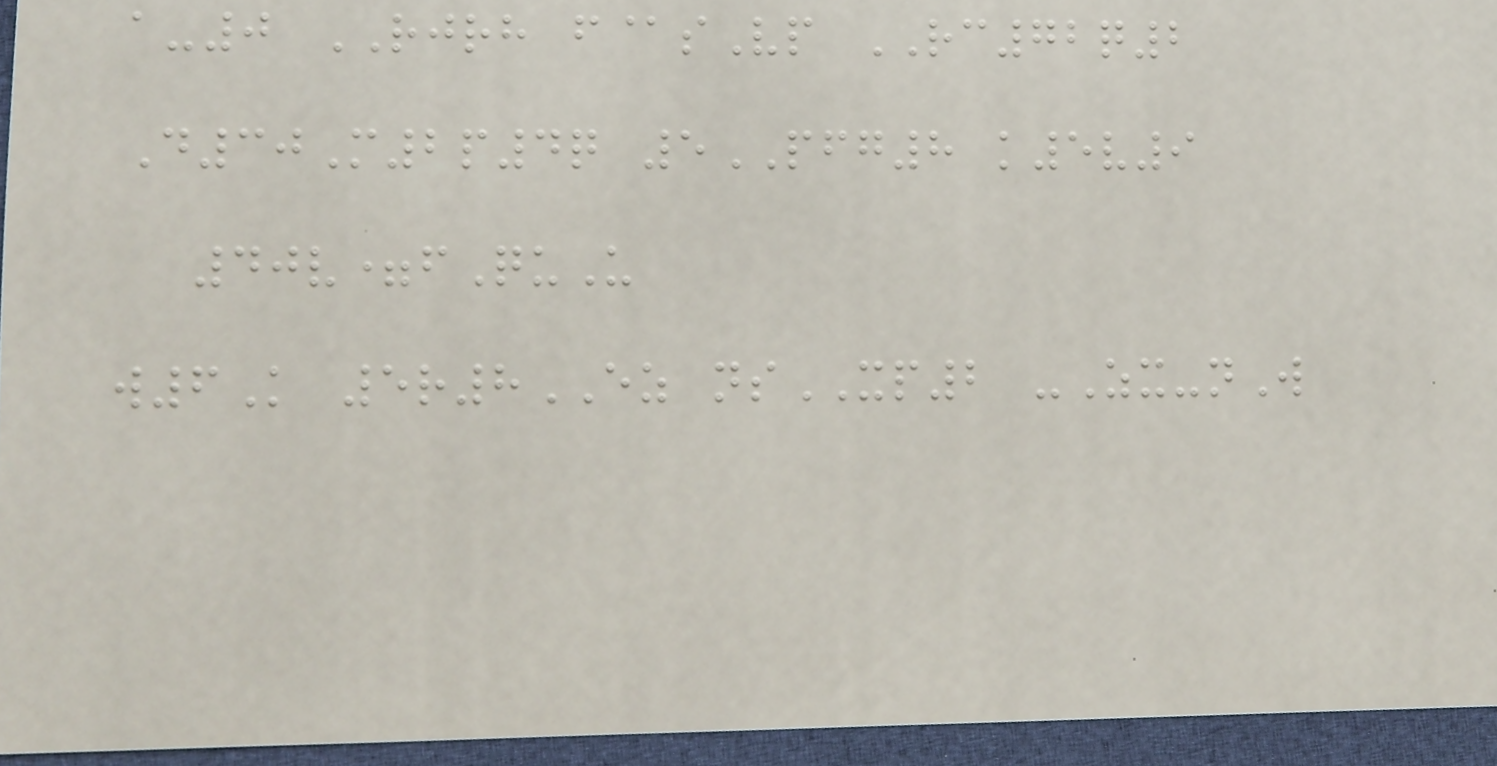a-0 RJRH f@sVp RC72q2
D30M2p4q 5PFG8 k5v9
40v=fQuU
w6K 5r8EZ nsXP2 -Zx-nW
